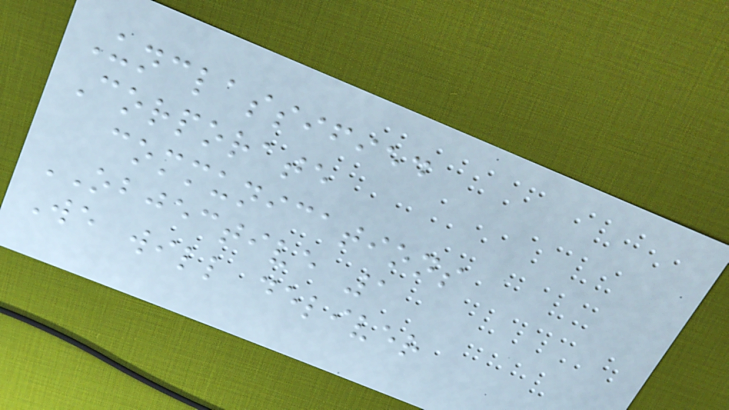Unclassified
Corporate
communications
OBJECTIVE 1
We will deliver
